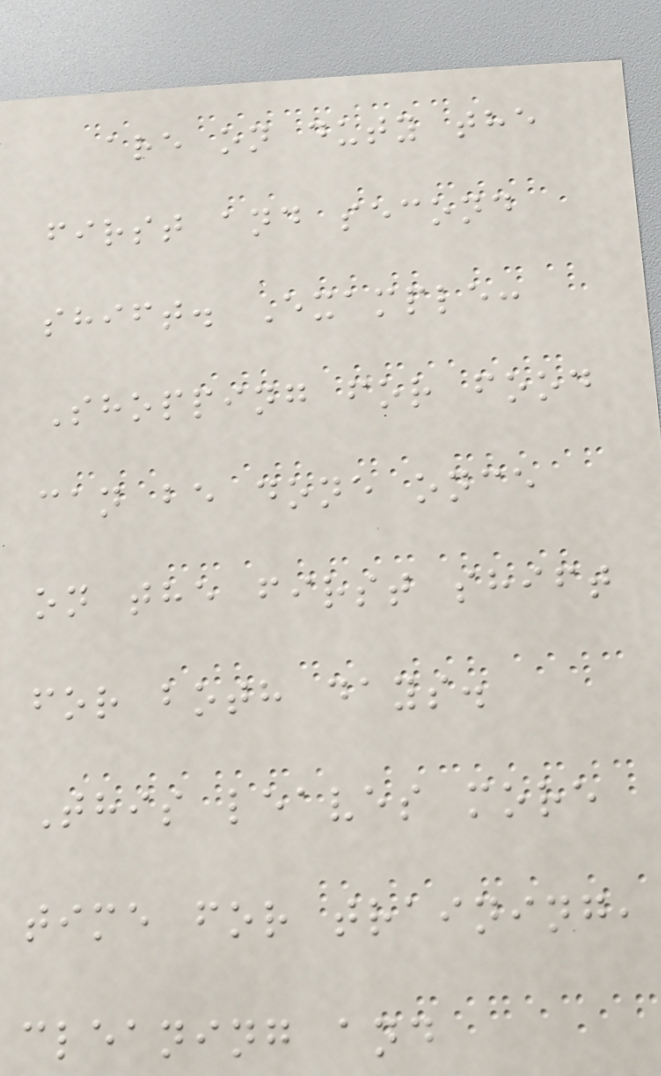are on duty the
first and second
shift. Example:
Shopping for food
can be done once
on the first shift
for both days.
This leaves more
time for training,
cleaning and
